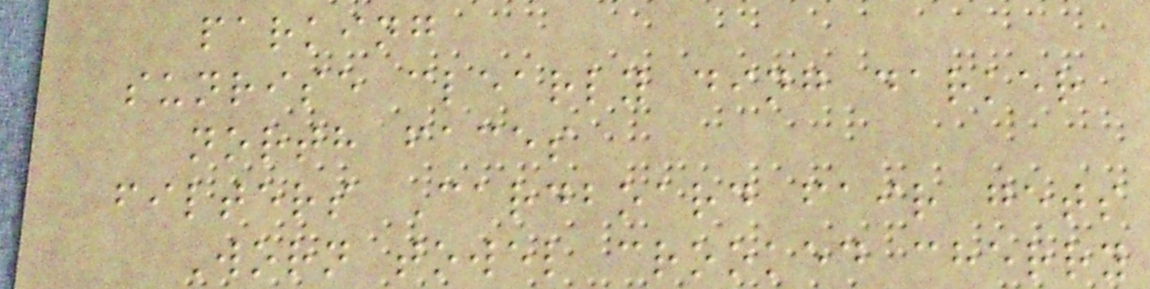parking
sunrise clearly ding darker
north faces
filters Cardboard fair gets
Worn towel crooked cherry
